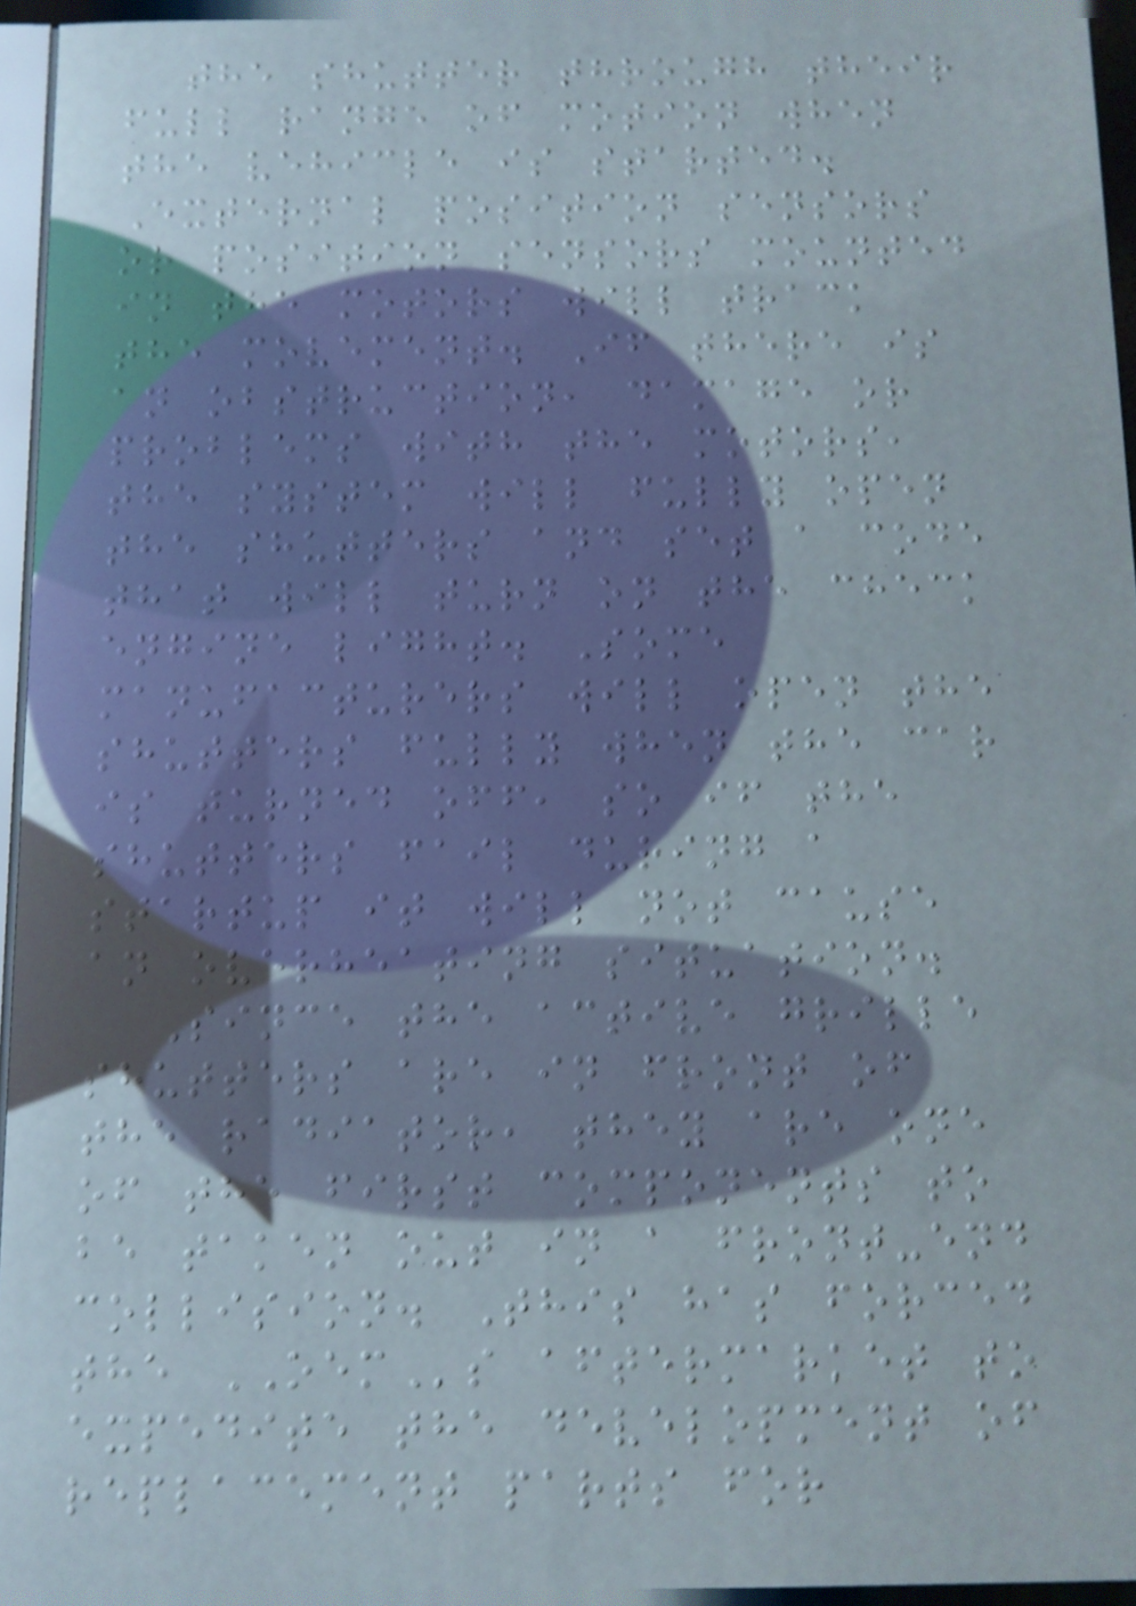the shutter through their
full range of motion when
the vehicle is started.
External position sensors
or position sensors mounted
in the motors will track
the movement. If there is
an obstruction, damage or
problems with the motors,
the system will fully open
the shutters and set a code
that will turn on the check
engine light. Some
manufacturers will open the
shutters fully when the car
is turned off, so if the
shutters fail during a
startup it will not cause
an overheating situation.
Since the active grille
shutters are in front of
the radiator, they are one
of the first components to
be taken out in a front-end
collision. This has forced
the OEMs aftermarket to
expedite the development of
replacement parts for
